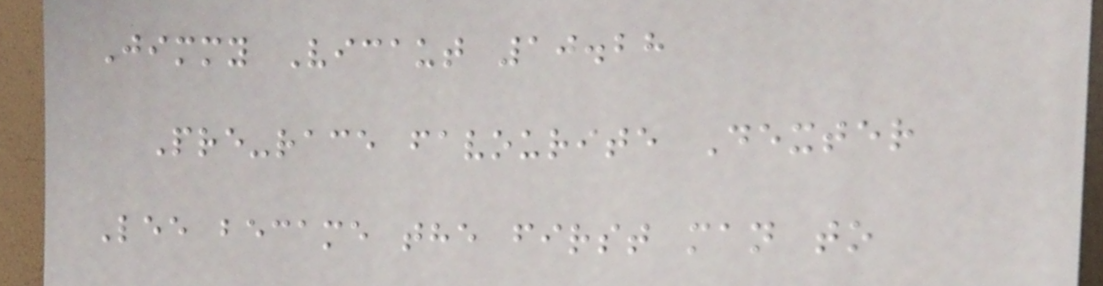Jimmy Vicaut 10.28
Pre-race favourite Dexter
Lee became the first man to
